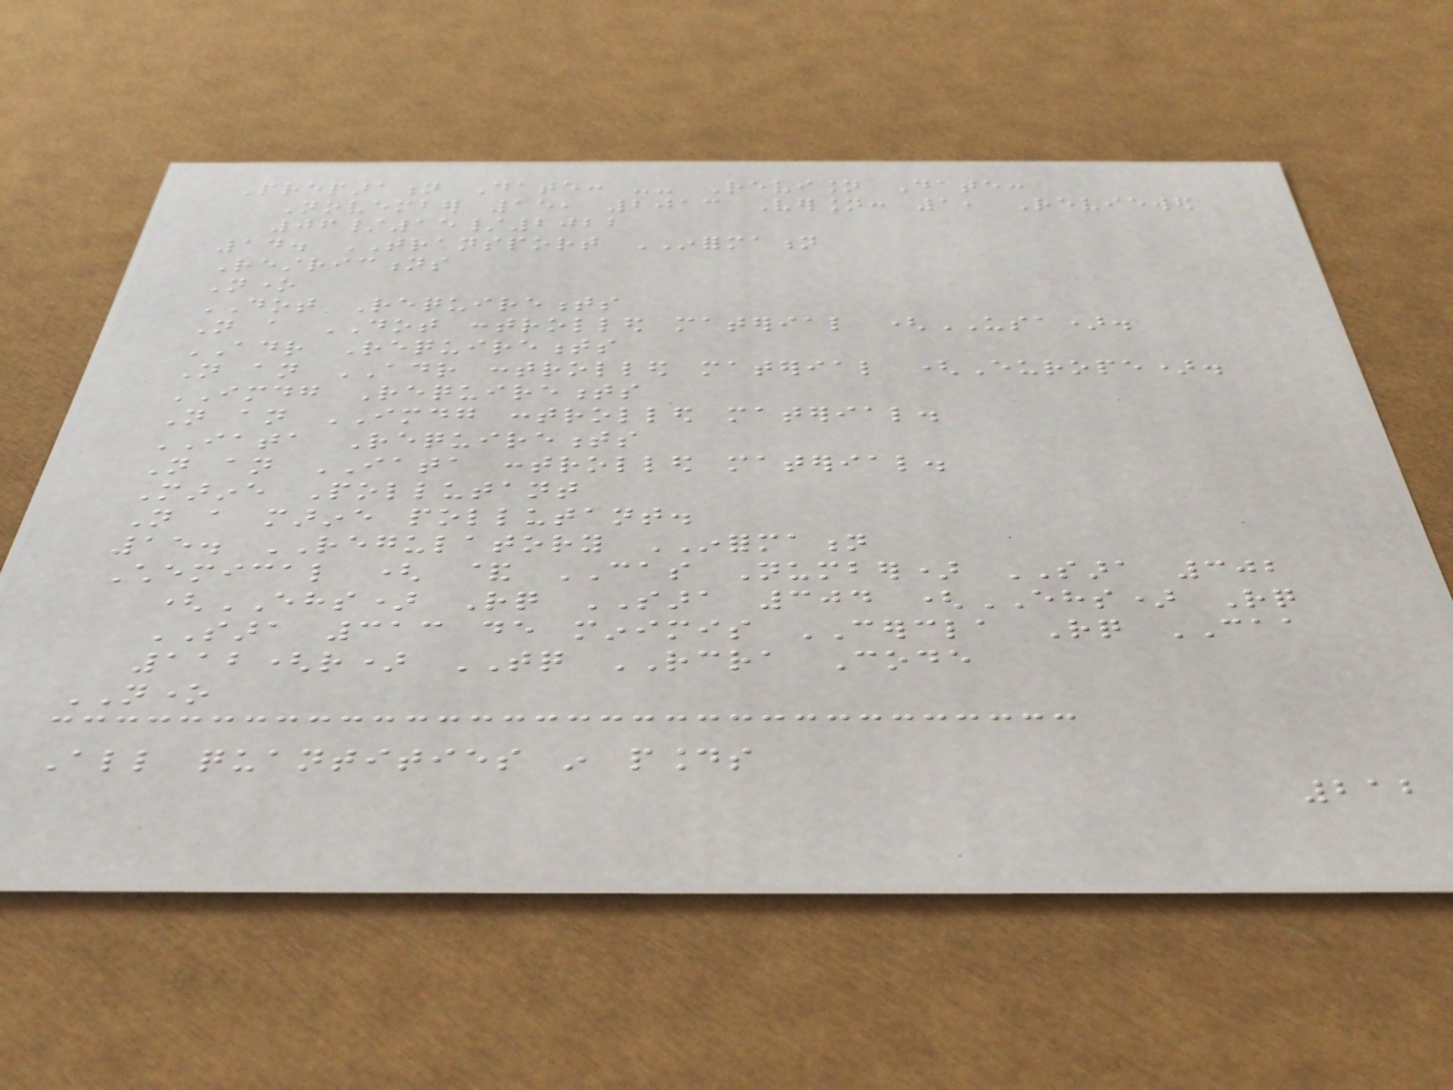Preparation Date: -- Revision Date:
November 15, 2013 Version: 1, Reviewed
06/15/2022
14. TRANSPORT INFORMATION
Restrictions
None
DOT Requirements
Not a DOT controlled material (USA).
ADR Requirements
Not an ADR controlled material (Europe).
IMDG Requirements
Not an IMDG controlled material.
IATA Requirements
Not an IATA controlled material.
Marine Pollutant
Not a marine pollutant.
15. REGULATORY INFORMATION
Chemical ( & CAS Number) SARA 302
(EHS) Rq SARA 304 (EHS) Rq
SARA 313 de minimis CERCLA Rq CAA
112(r) TQ RCRA Code
NONE
All quantities in pounds
212
